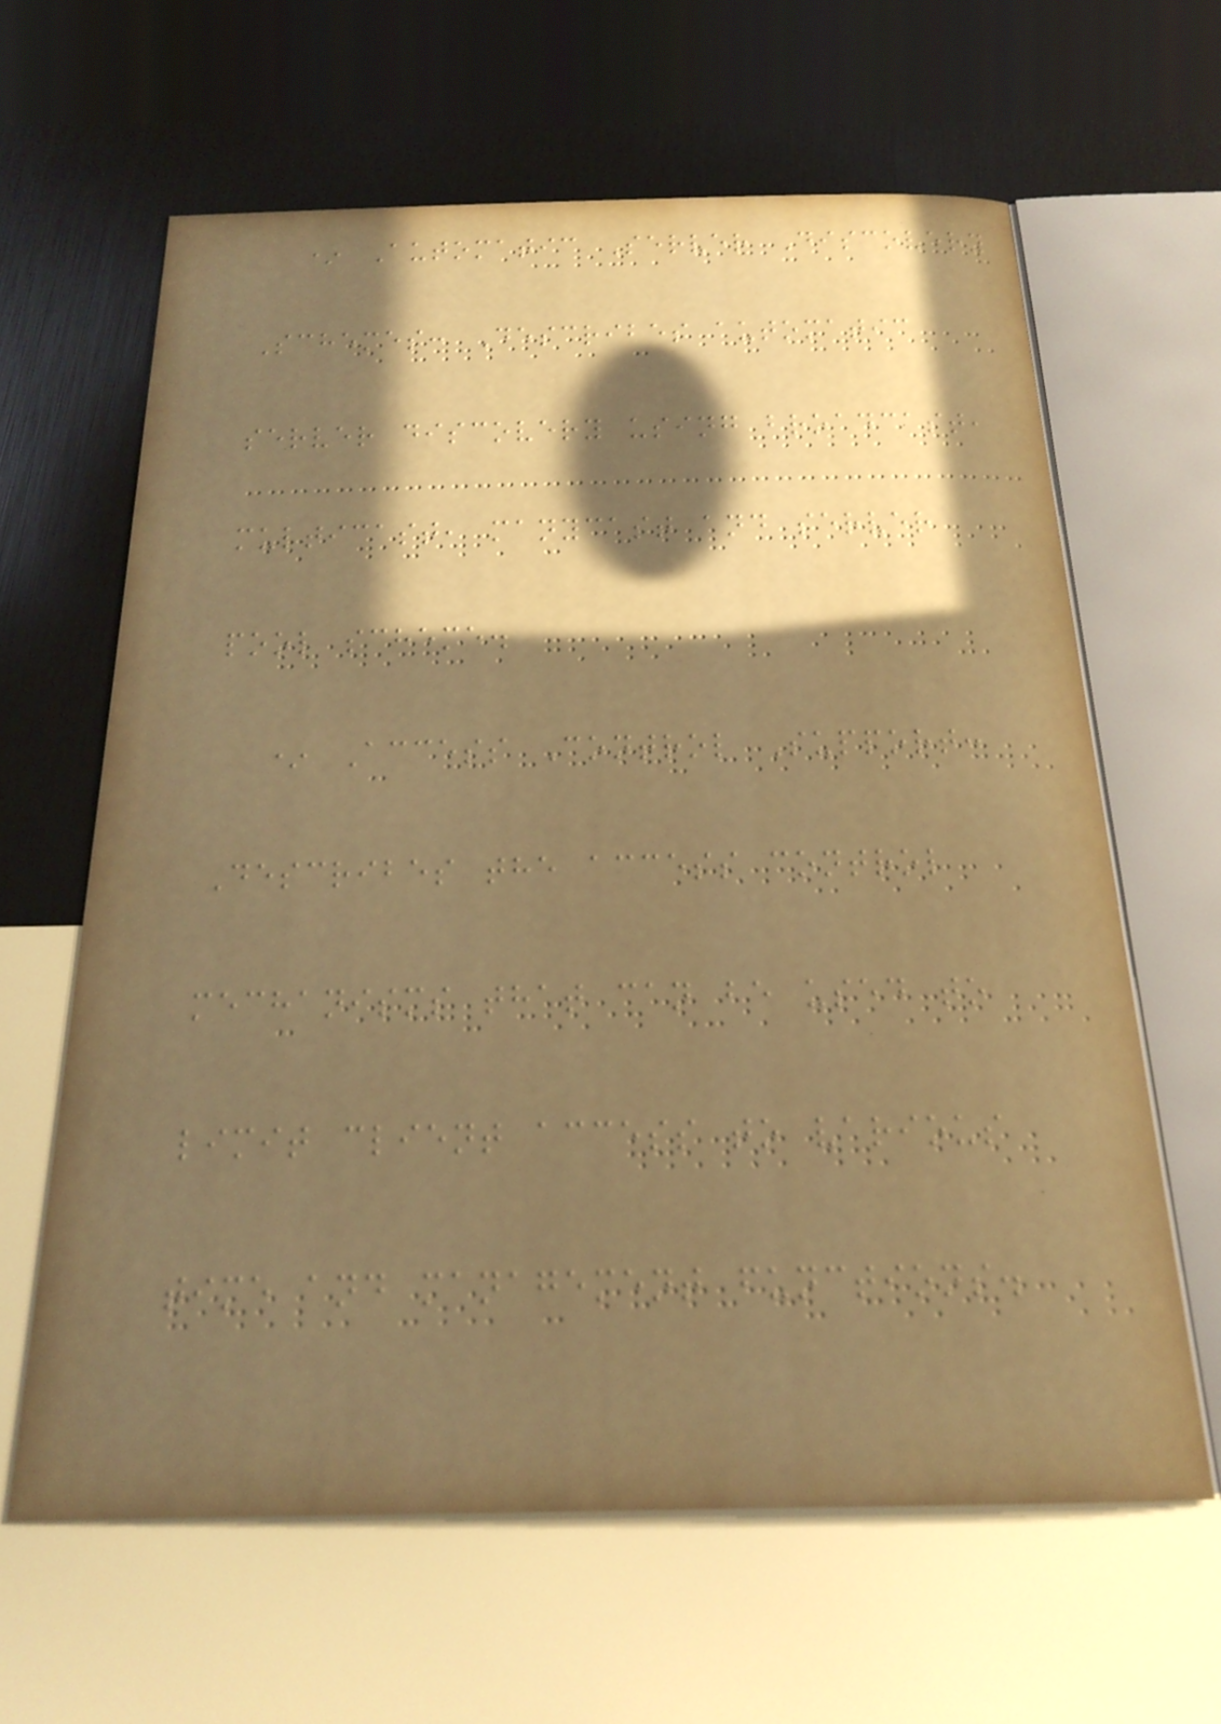* Automatic Server Discovery
Schemes: Describes automatic
server discovery using broadcast,
multicast, manycast and server
pool scheme.
* Access Control Support:
Describes the access control
mechanisms that can be used to
limit client access to various
time and management functions.
